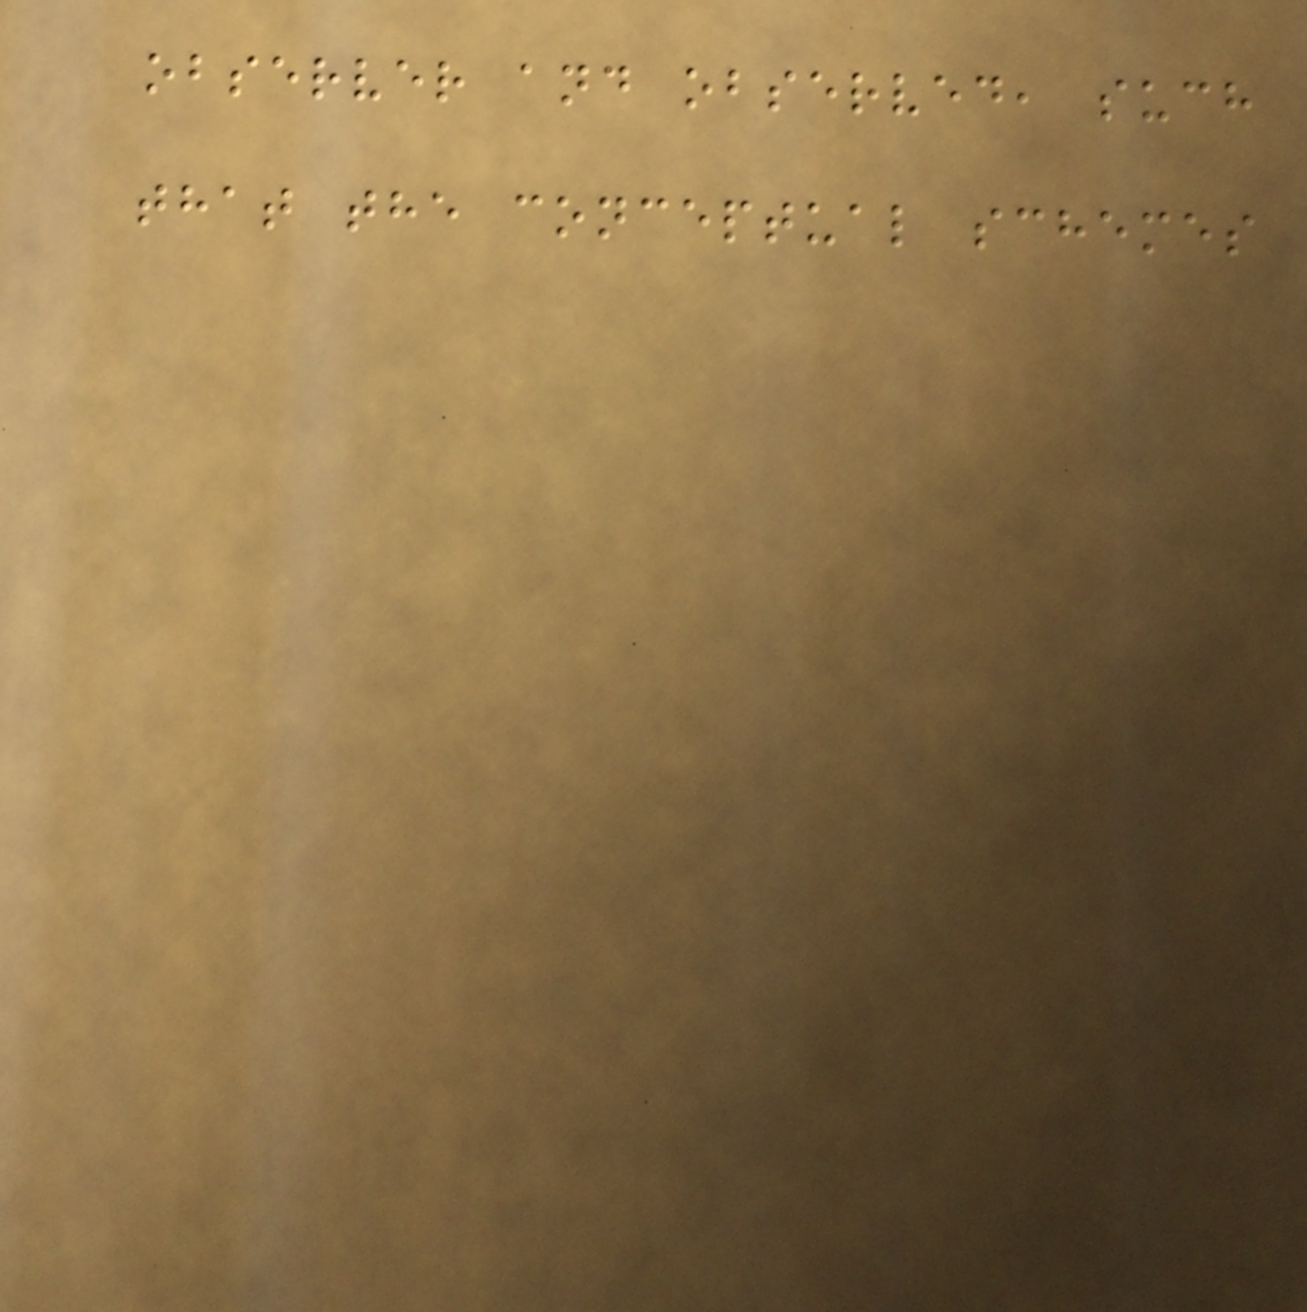observer and observed, such
that the conceptual schemes
